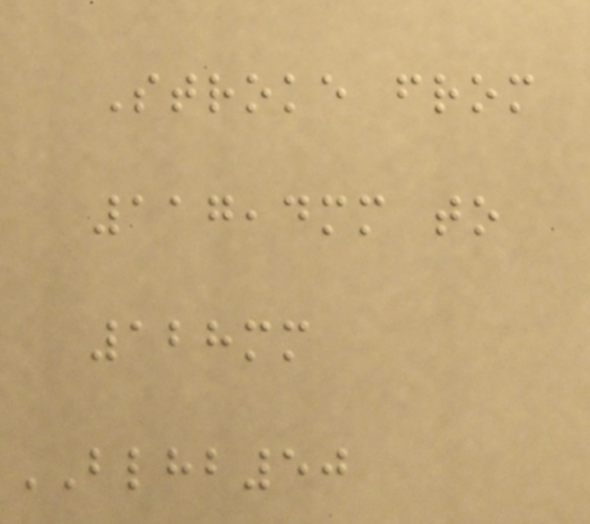Stroke from
117,4mm to
128mm
BLHB50
